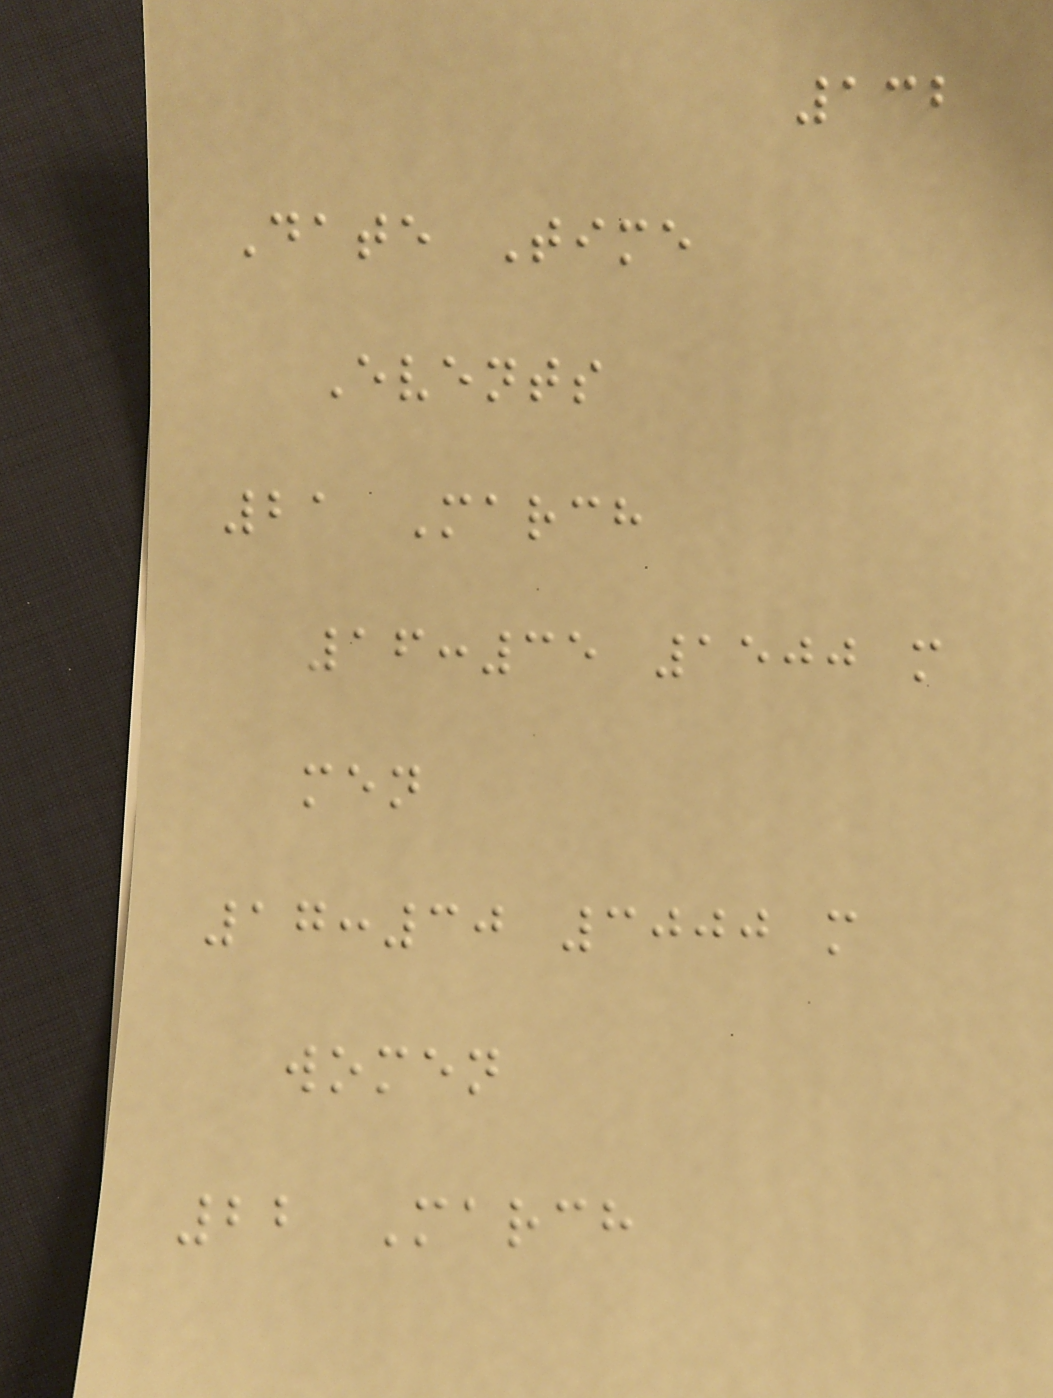132
Date Time
Events
21 March
16:35 1500 m
men
17:30 3000 m
women
22 March
